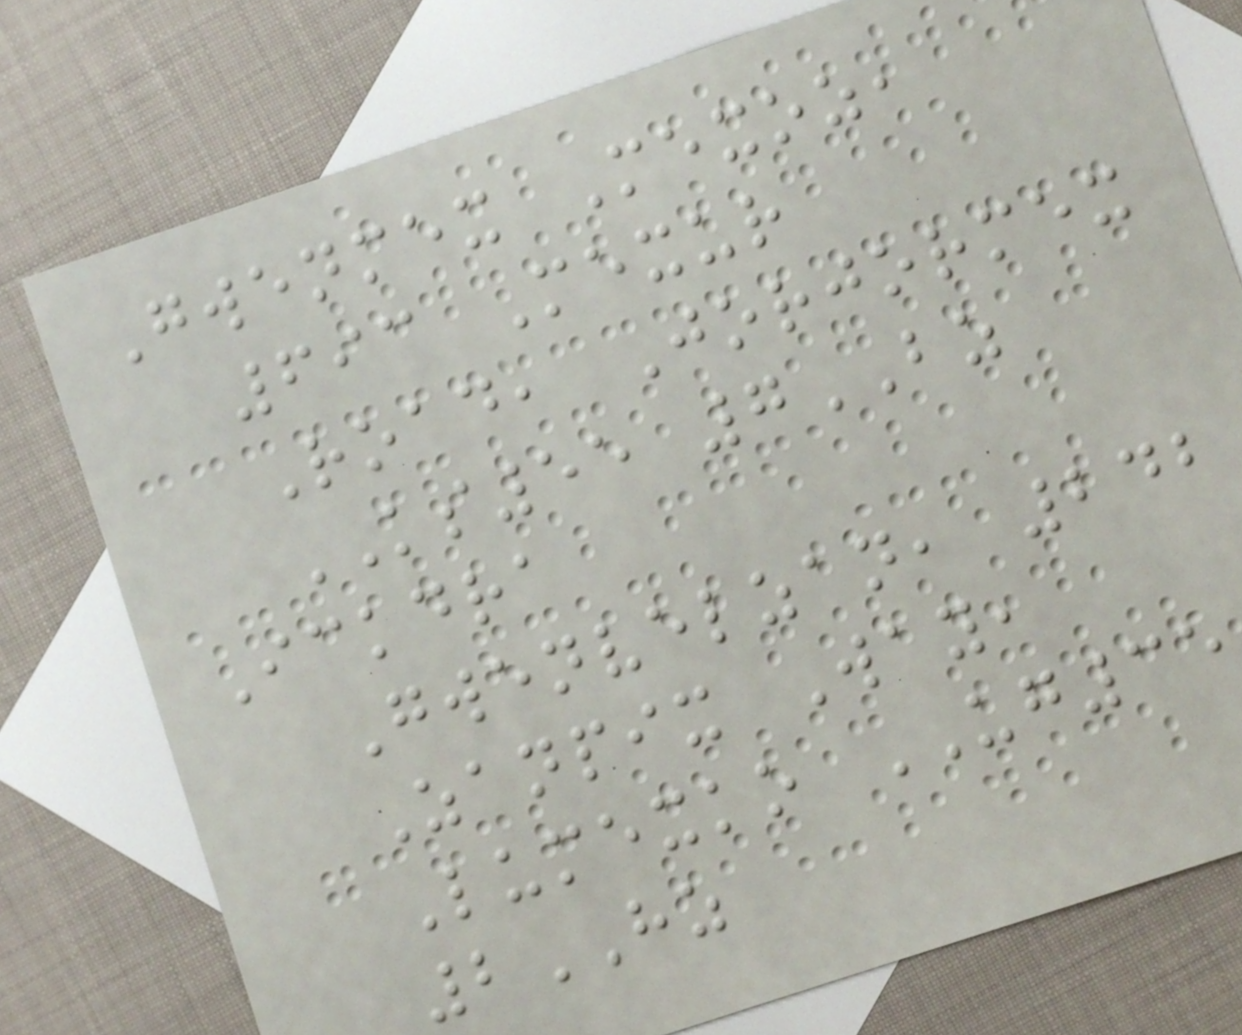Gwenmex Mexoz,
693 Mexur
Road, Jorjormex
KS55 7BZ
Ickdra
Gwenvelzan, 242
Zanpix Way,
Lumexko UG35
2HZ
